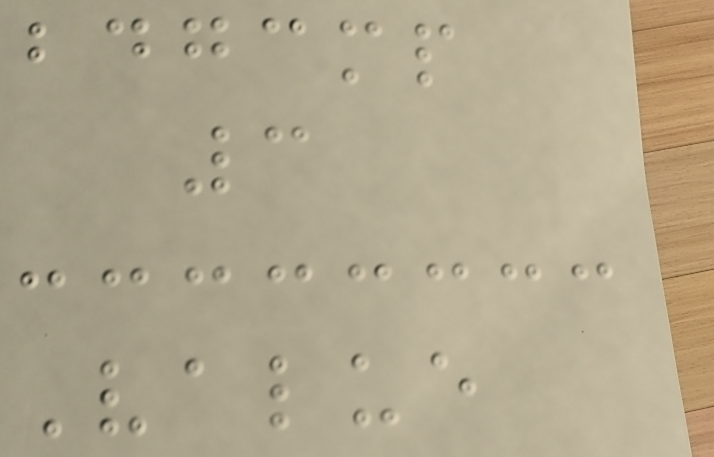bdgcmp
3
Value
